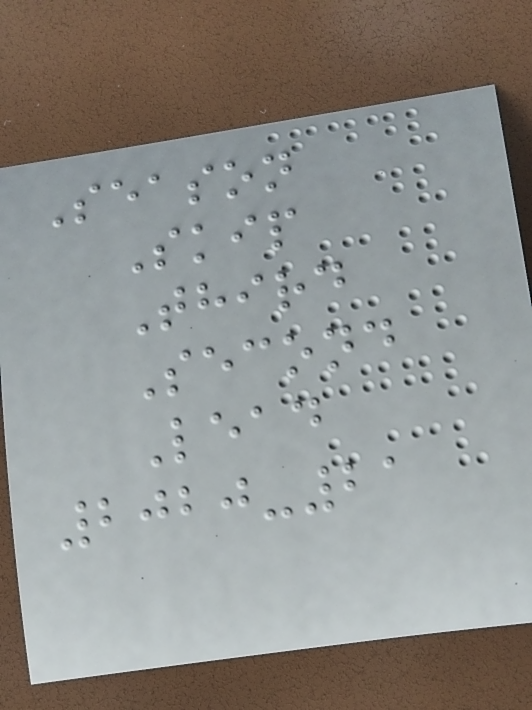Season
Skip
Third
Second
Lead
2020-21
